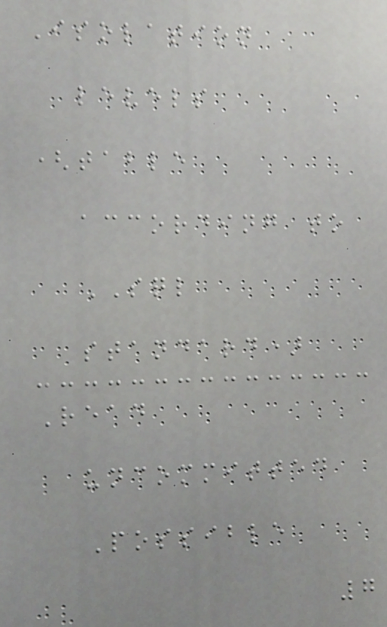Isolation
levels
(table
according to
SQL
standard)
Read
uncommitted
Possible
7
